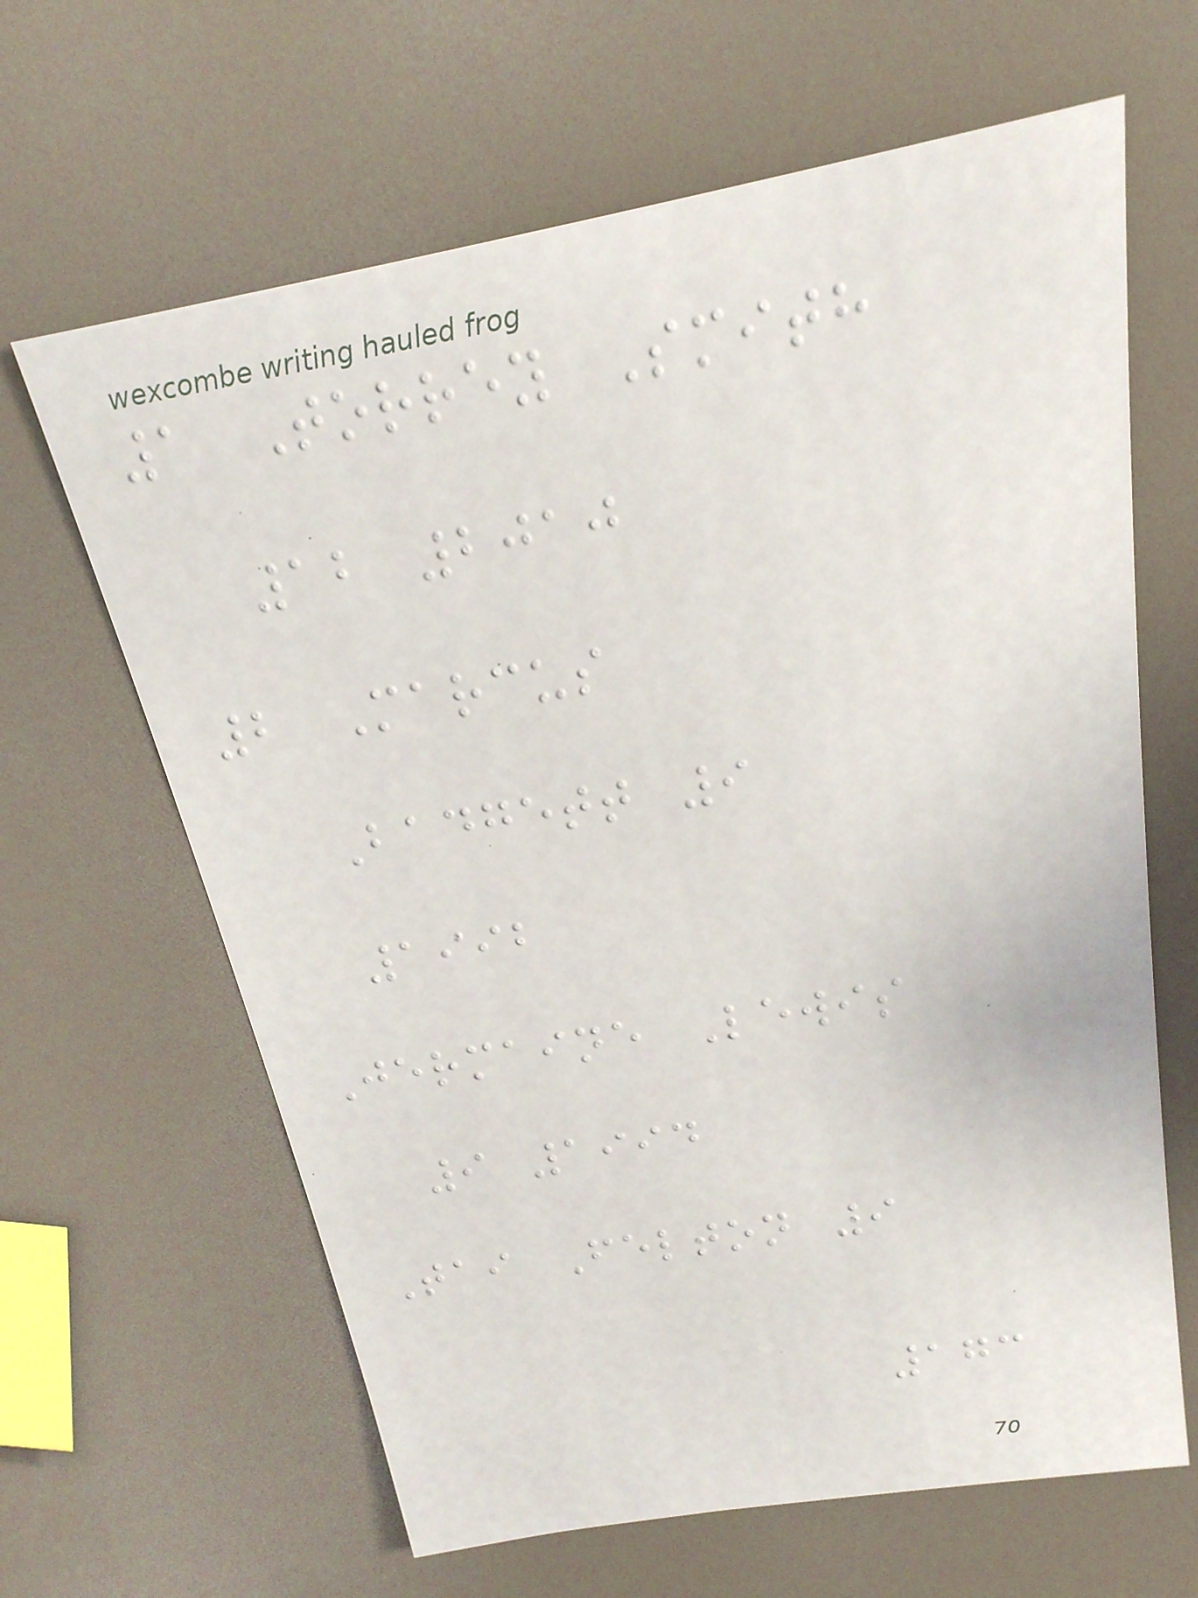1 Torrey Smith
12 2010
2 Marcus
Badgett 9
1992
Jermaine Lewis
9 1994
Tai Felton 9
173
